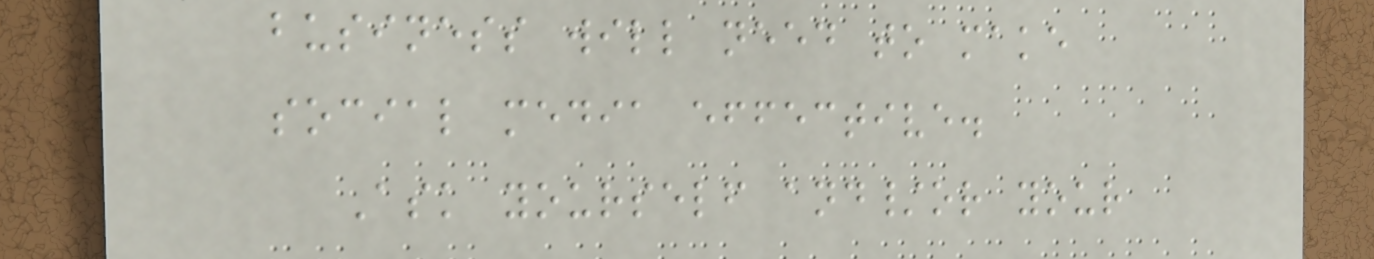business will need to make
social media effective.
Ask yourself and/or your
